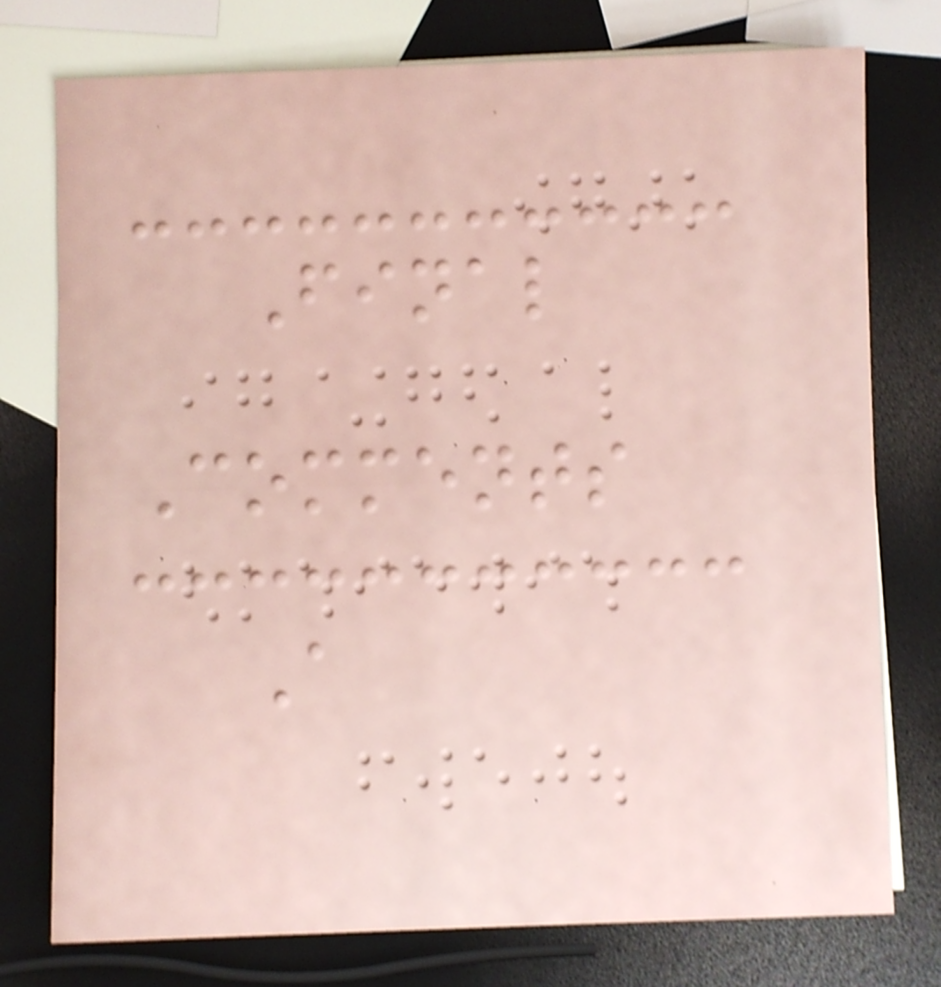Final
Comments
A
